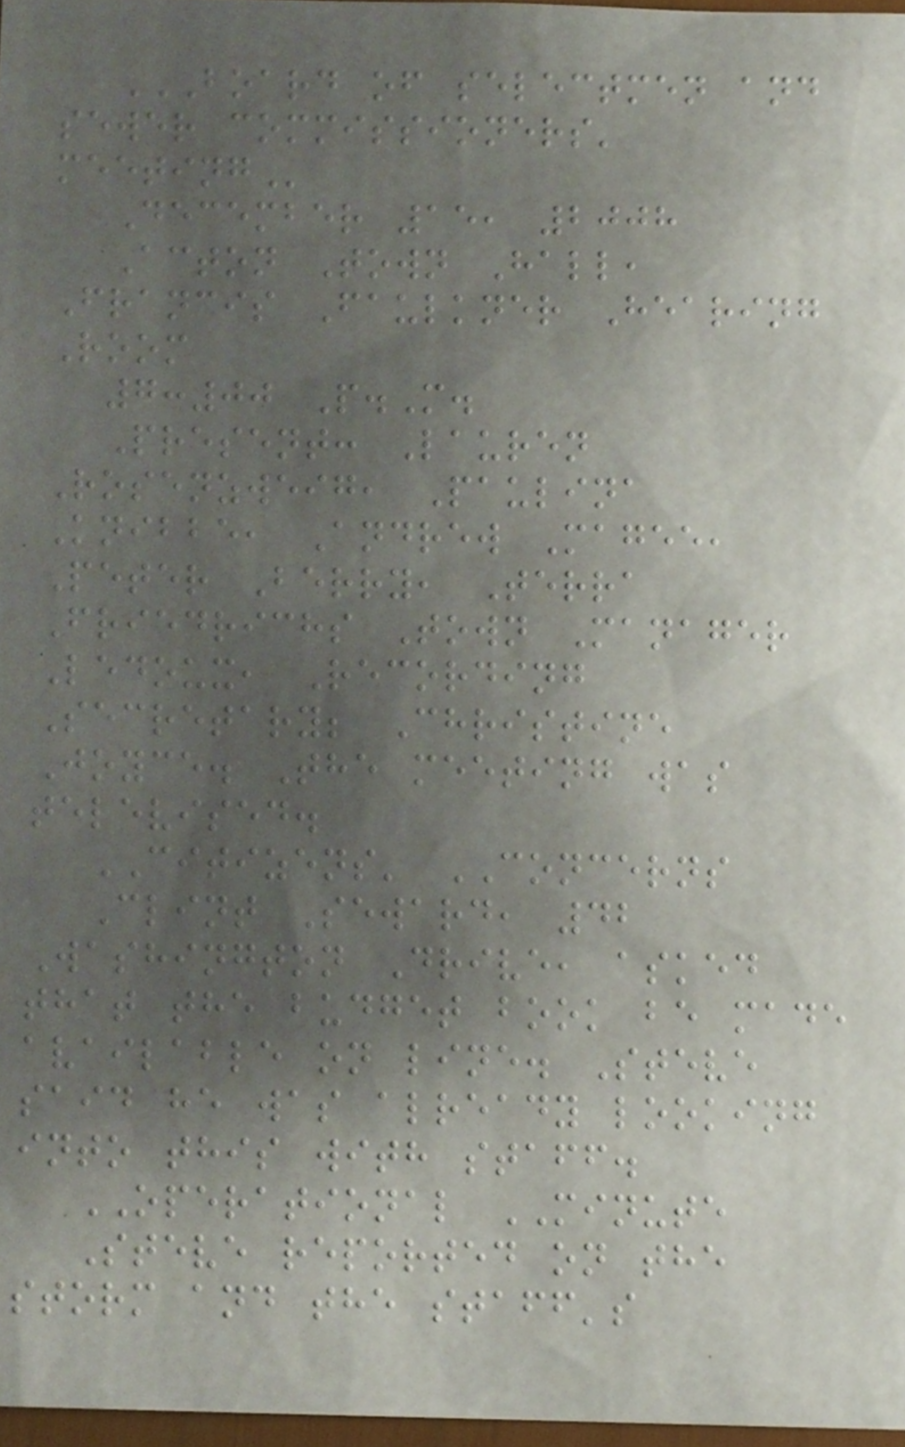BOARD OF SELECTMEN AND
SEWER COMMISSIONERS'
MEETING
December 15, 2008
Acton Town Hall,
Francis Faulkner Hearing
Room
7:00 P.M.
Present: Lauren
Rosenzweig, Paulina
Knibbe, Andrew Magee,
Peter Berry, Terra
Friedrichs Town Manager
Ledoux, Recording
Secretary; Christine
Joyce. The meeting was
televised.
CITIZENS' CONCERNS
Clint Seward, 42
Washington Drive, asked
that the budget book be made
available on line. Steve
said he was already looking
into this with staff.
OPERATIONAL MINUTE
Steve reported on the
storm and the staff's
